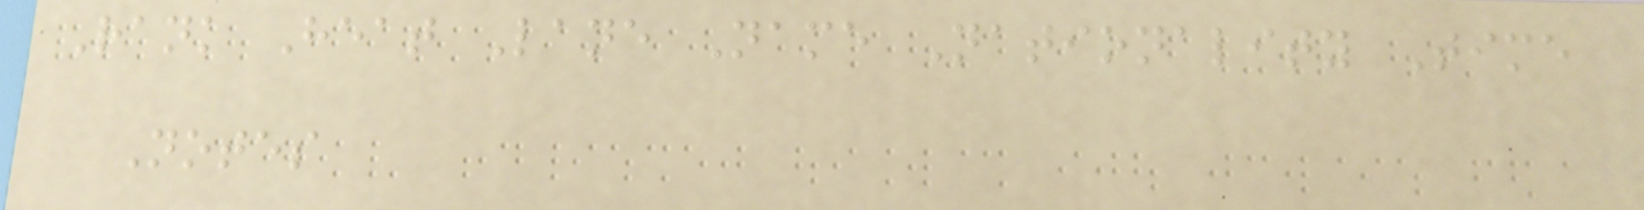Rank Heat Lane Name Nationality Time
Notes
